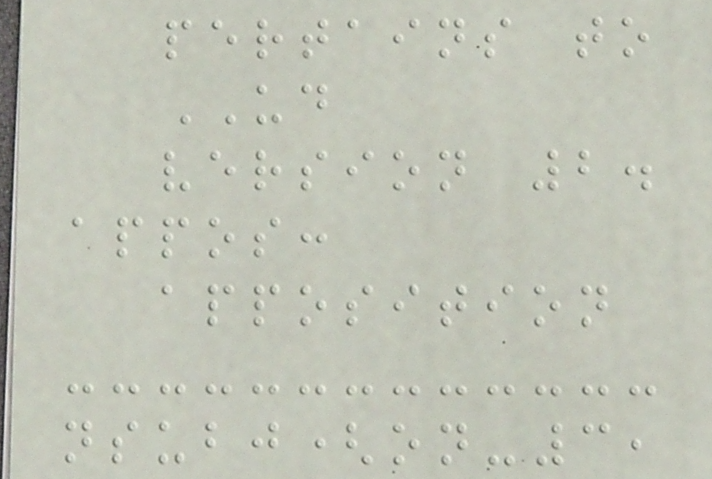pertains to
UD
version 2.
appos:
apposition
nsubj(on-3,
